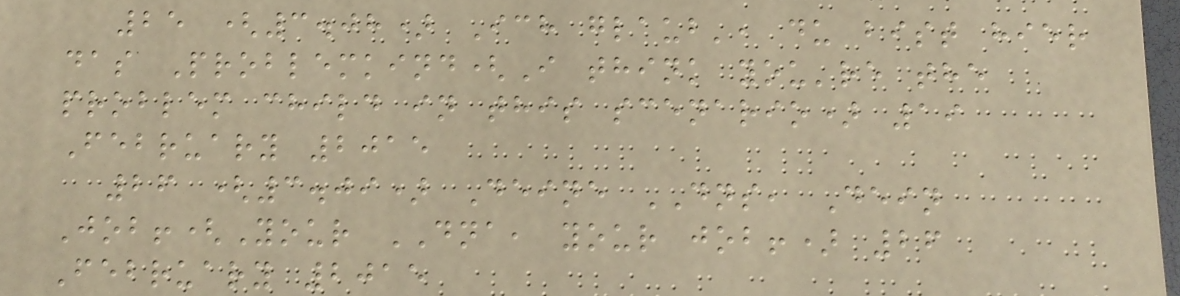25 (3.08) Ich glaub', du bist hier
das Problemkind(I think you're the
problem child in this scenario) 19
February 2015
26 (3.09) Deine DNS, Dein
Job!(Your DNA, your job!) 26
February 2015
